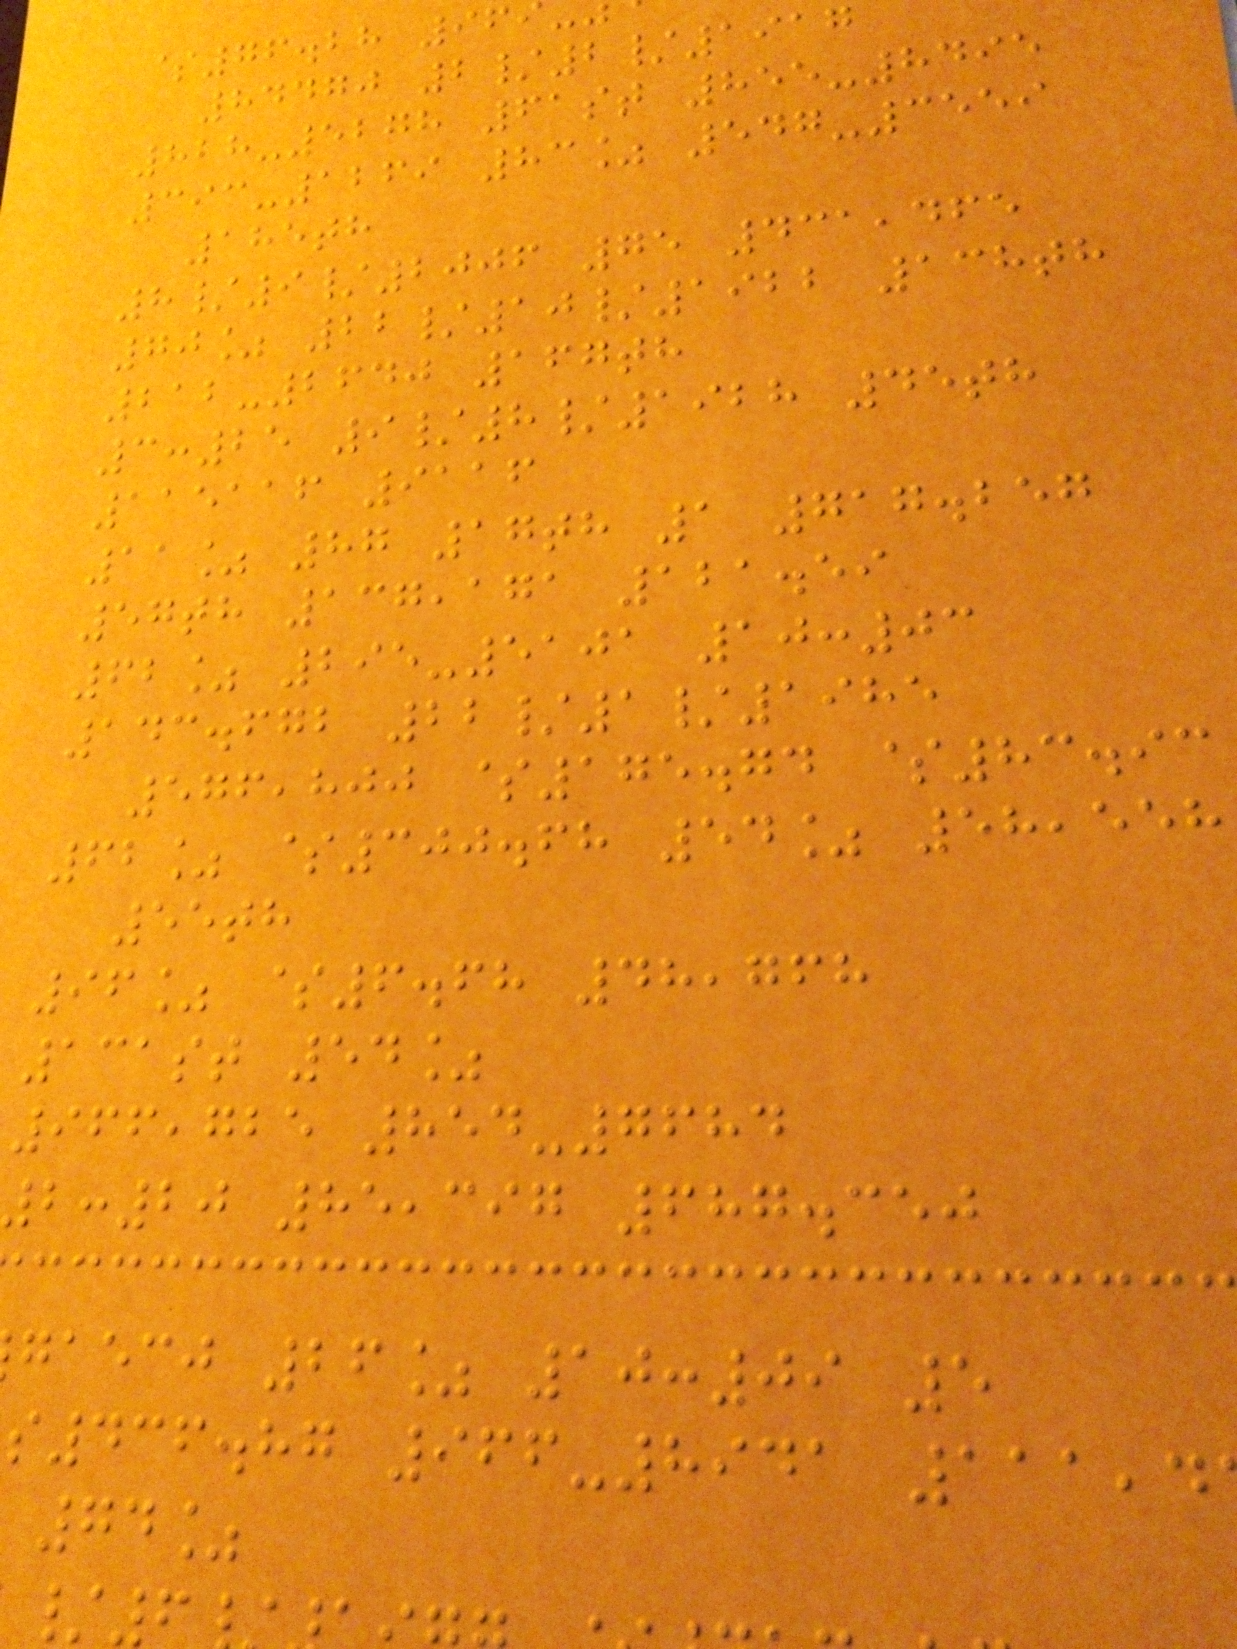$76.28 96
84470 2/2/1917
828-5278 61st 855-8495
393-1269 83% 547-3559
185th
8/9/2006 75 431,465
70% 22/10/1922 138th
212-2640 167th
3:25 9/8/1928 45th
115116 9116
11% 87 17th 1 717.257
57th 137,171 121.59
62% 295-5101 10:03
143.672 22/1/1985
576,800 $175.74 $83.93
62% $300.68 54% 58,558
55th
96% $6.68 48,768
131st 54%
966,725 854-7684
:20 85,397 687.350
gaecj 26% 10:09 5
436.87 966-8941 111,4
74%
